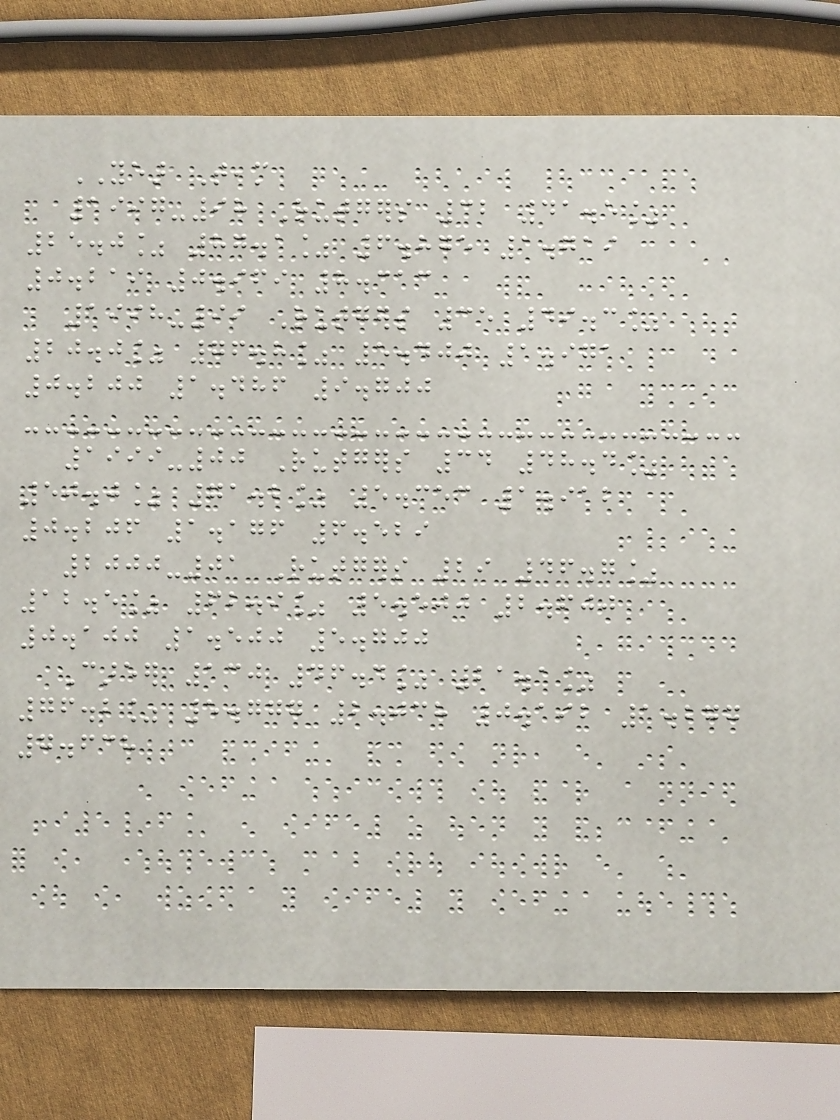YEAR Team
1997-98 Rutgers 32 41.5%
25.0% 87.1% 6.875 1.719
0.219 0.969 8.313
1998-99 Rutgers 35 49.3%
20.0% 76.8% 5.400 1.971
0.200 1.486 9.700
1999-00 Rutgers 34 48.4%
50.0% 71.2% 5.353 1.912
0.206 1.176 6.529
2000-01 Rutgers 29 46.7%
12.5% 62.9% 5.500 2.600
0.100 1.500 5.700
Career 130 46.4% 21.1%
76.2% 5.777 2.038 0.192 1.277
7.638
